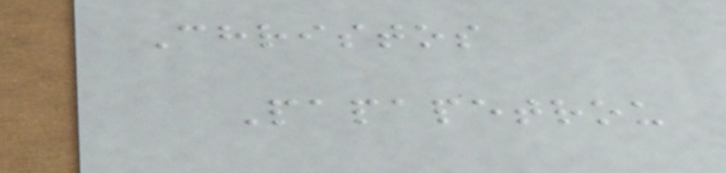Christos
Papapetrou
